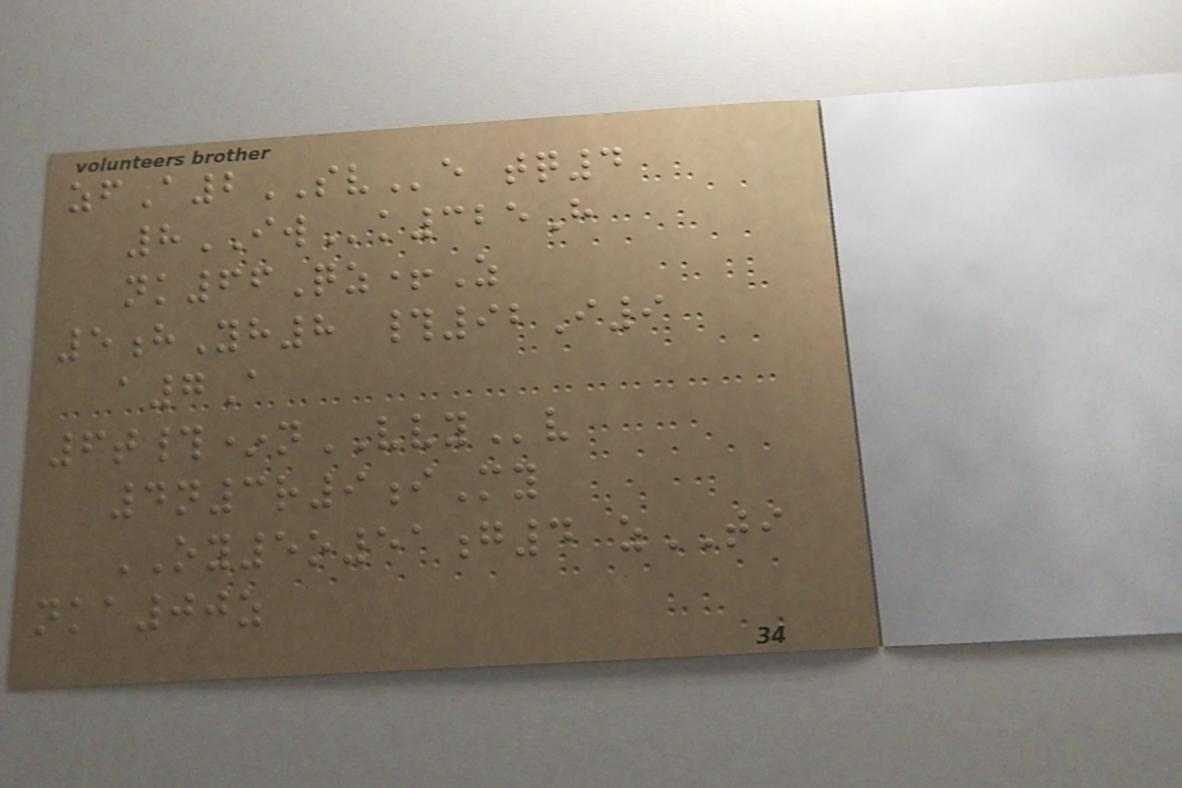zfA2SVe tq4
8IWk325H
nk66Qz+Z
5hYh8 #92I9
a7A
6t#*nVVYv
4n3r9iMy
OY5o51g4 zTI
nka00z
